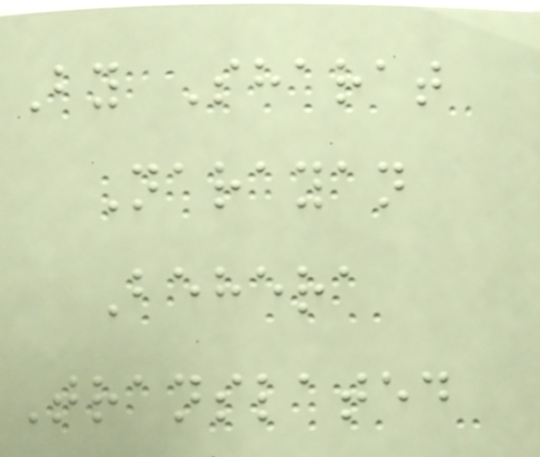By Sharat
Narayan
Behera
Translated
